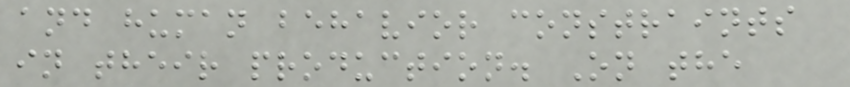and human behavior constraints
in their production. On the
